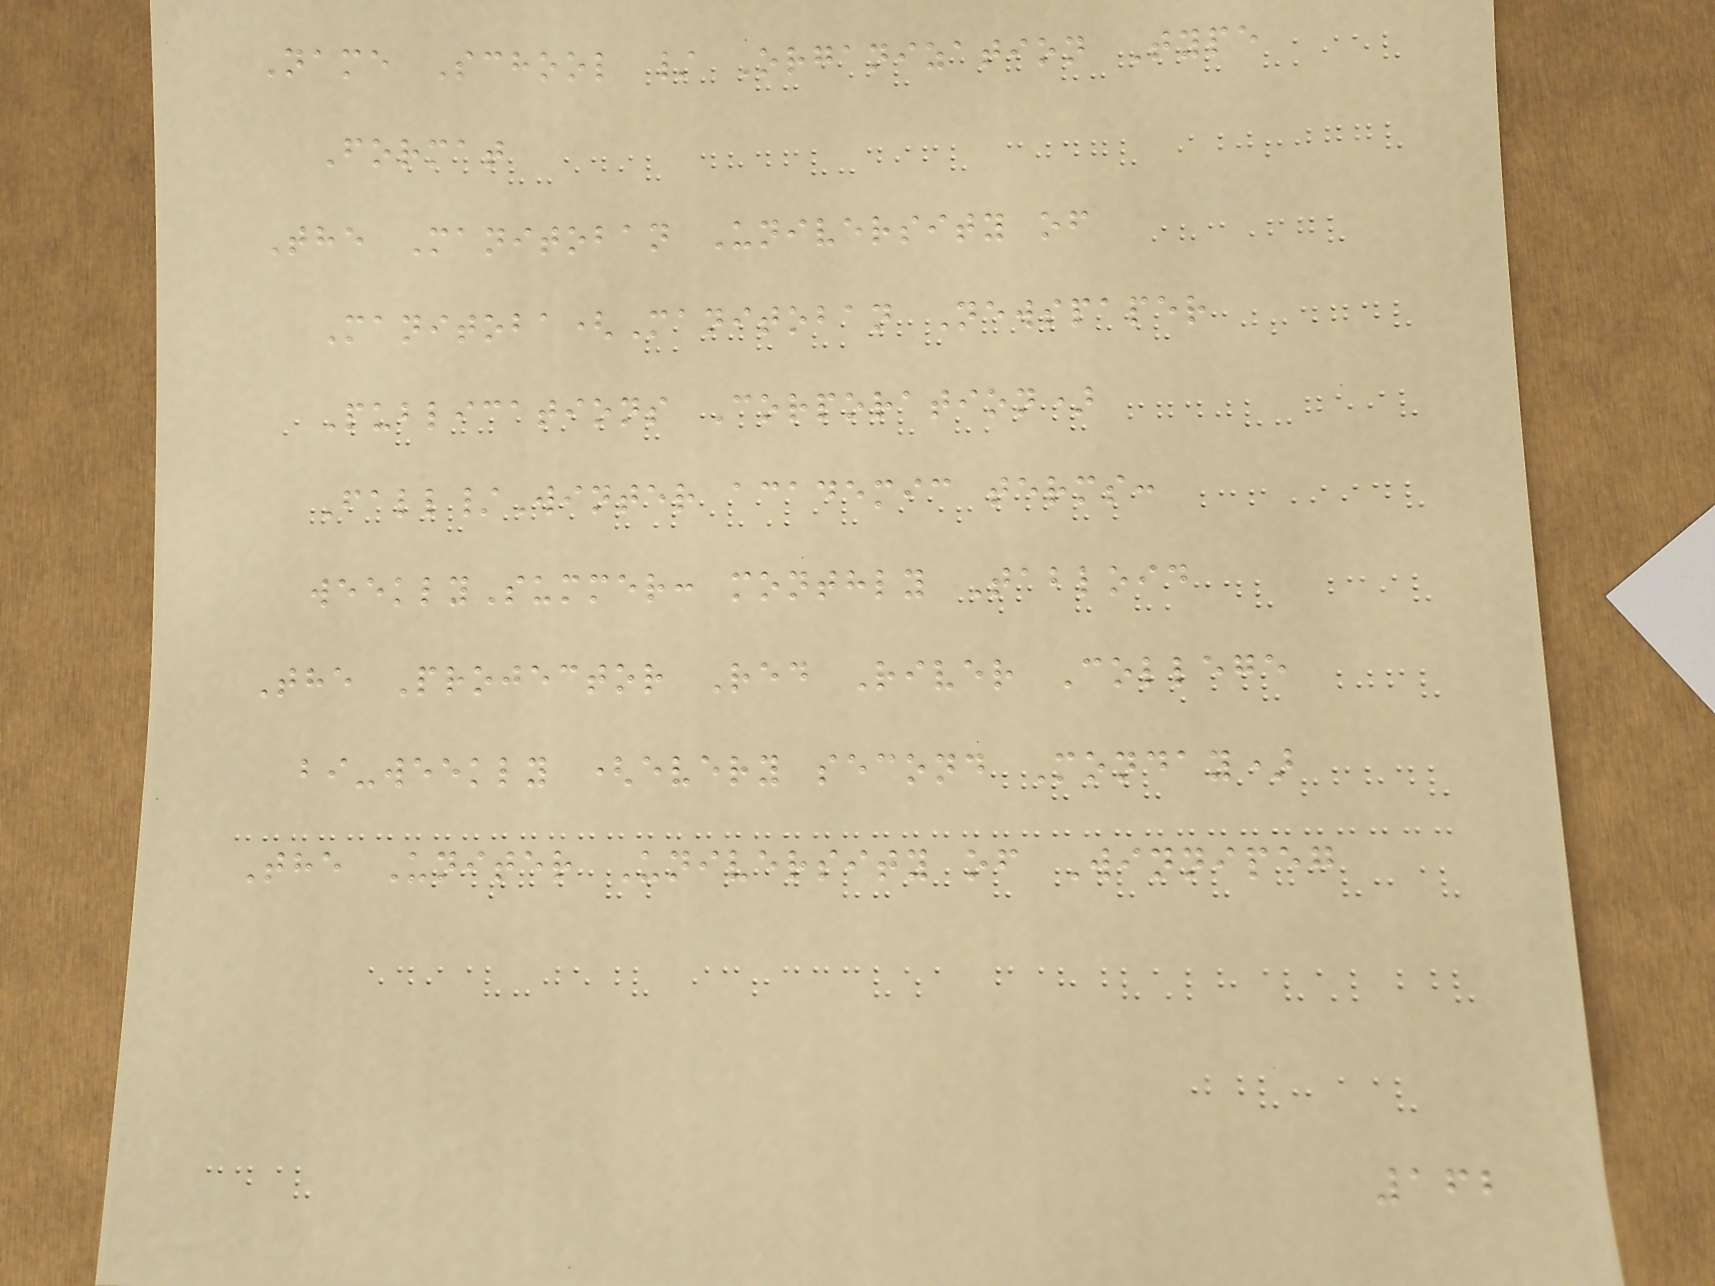Name School / Organization Type
Format
The Manitoban University of
Manitoba(Manitoban Newspaper
Publications Corporation)
Fall/Winter academic terms:
weeklySummer: monthly Tabloid
The Projector Red River College
bi-weekly (every second Monday)
The Uniter University of Winnipeg
162
